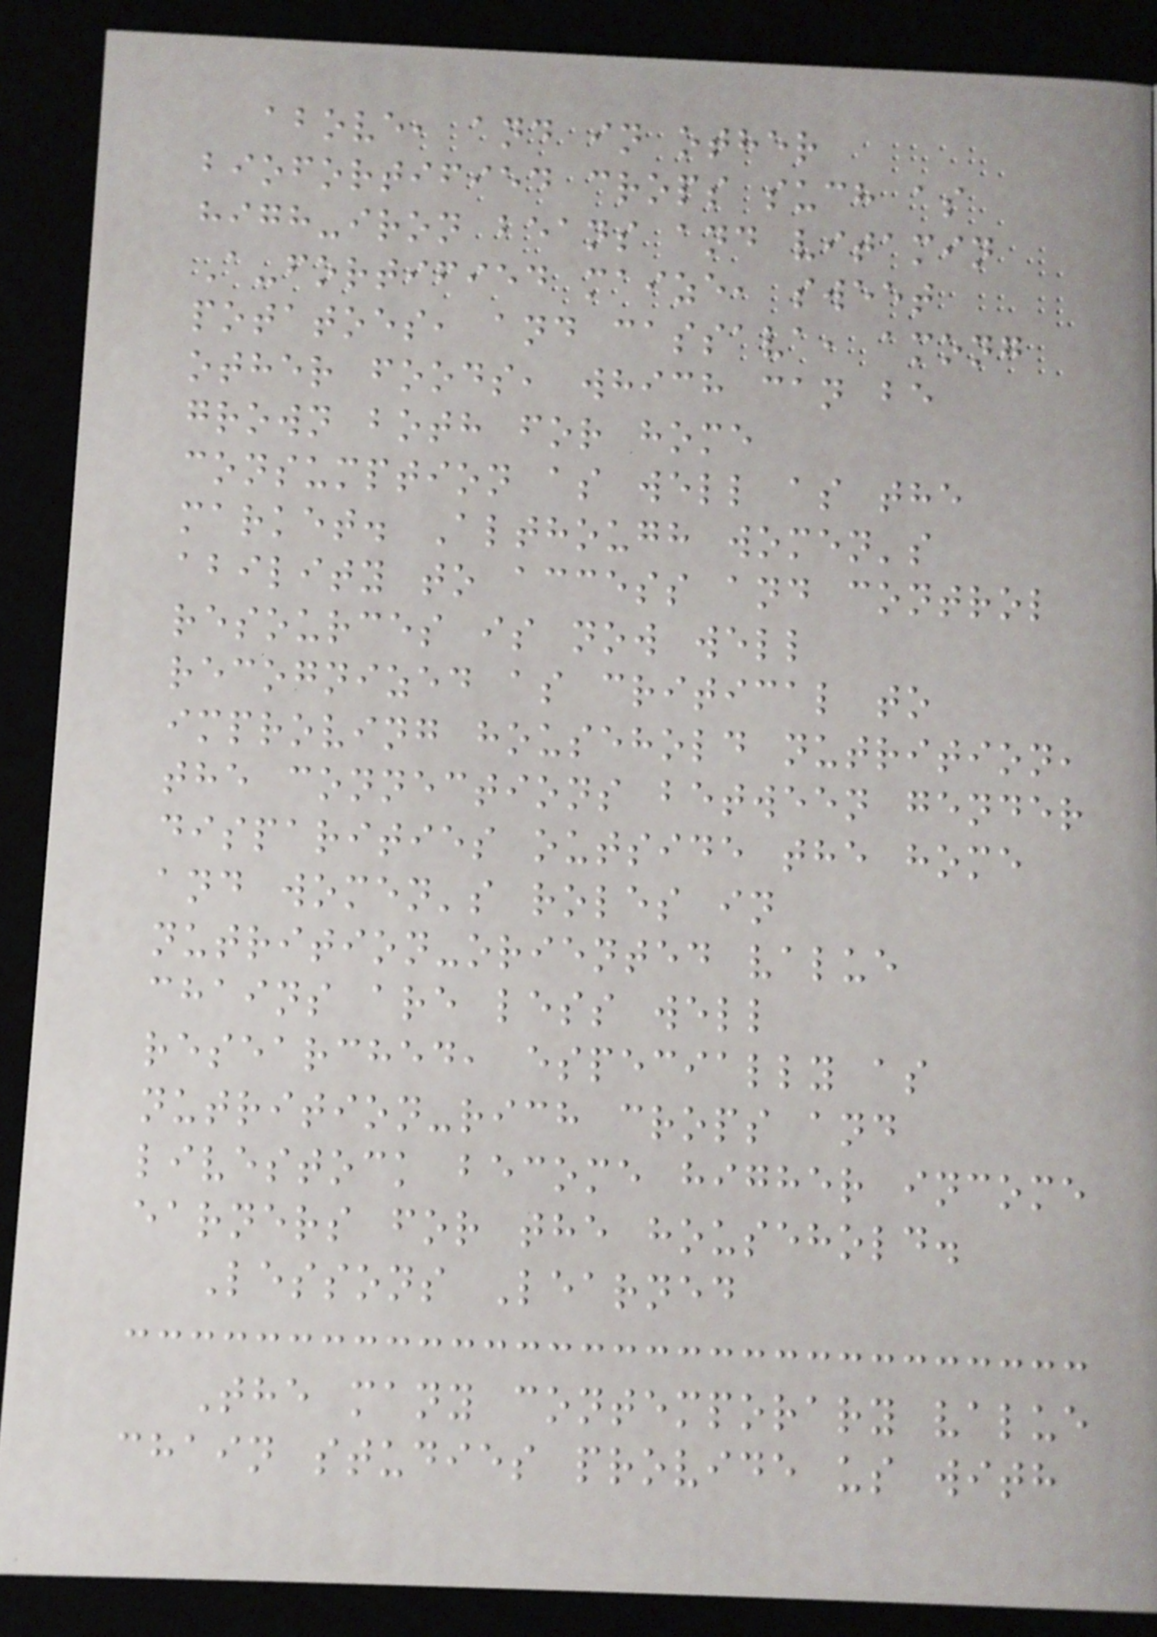above, and in other
biofortified crops such as
high-iron beans and vitamin
A-fortified maize, sweet
potatoes, and cassava, among
other foods, which can be
grown both for home
consumption as well as the
market. Although women's
ability to access and control
resources is now well
recognized as critical to
improving household nutrition,
the connections between gender
disparities outside the home
and women's roles in
nutrition-oriented value
chains are less well
researched, especially as
nutrition-rich crops and
livestock become higher income
earners for the household.
Lessons Learned
The many contemporary value
chain studies provide us with
